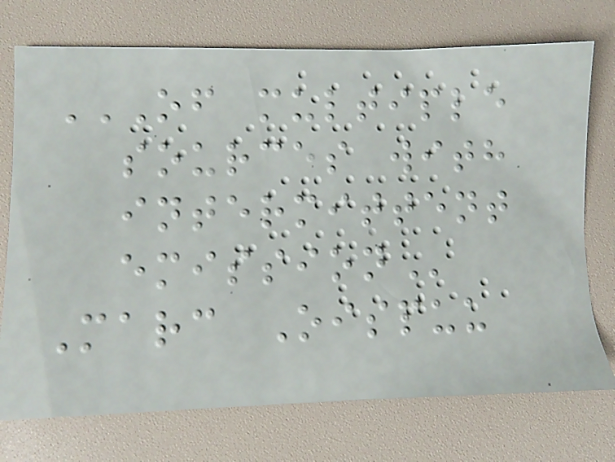OF MULTIPLE
SOURCES WITH
INTERMITTENT
EMISSION
Marc Oispuu
